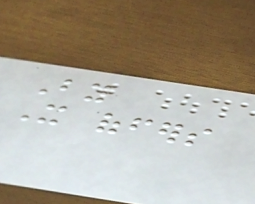By
It offers
